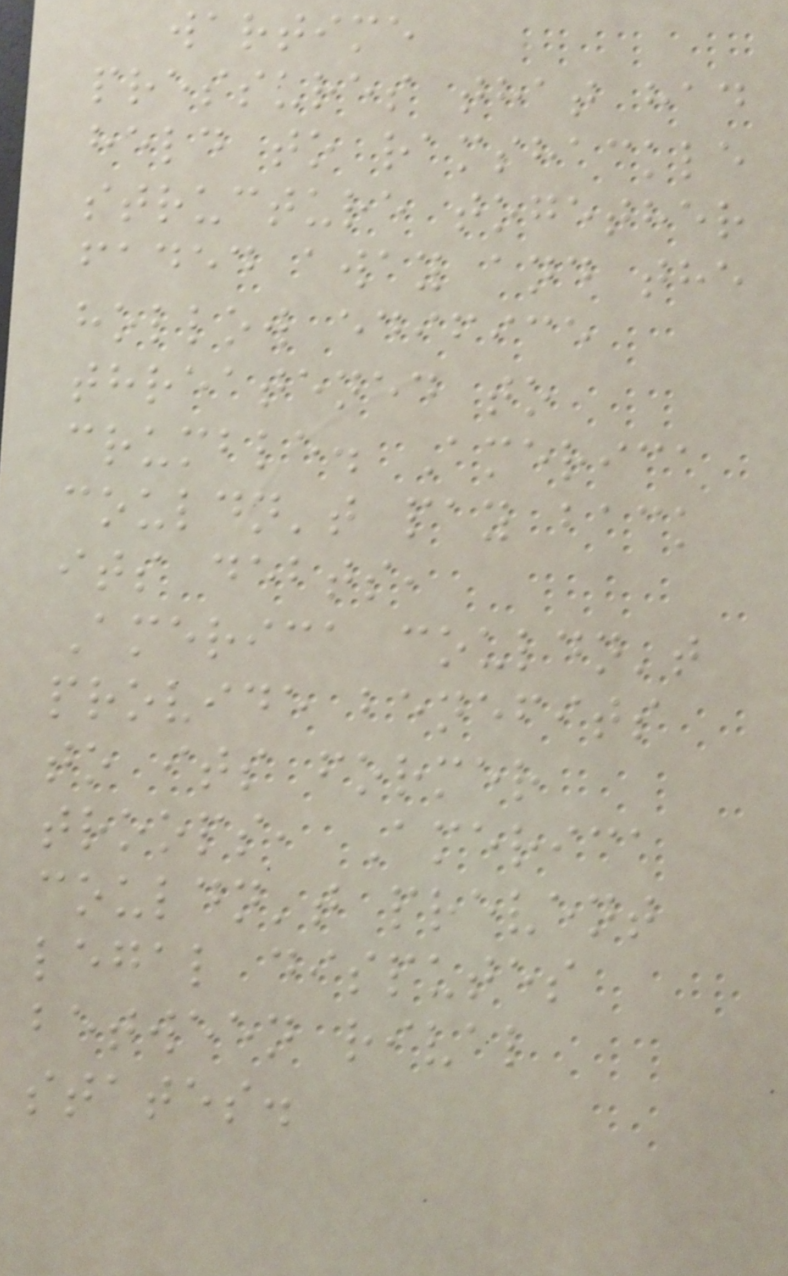wartime
pressures that had
held to ramshackle
structure together
faded away and the
hollow edifice
threatened to
crumble. America
couldn't pay back
its debts,
America couldn't
provide benefits
to its former
troops, America
couldn't prevent
legal disputes
between rival
states.
